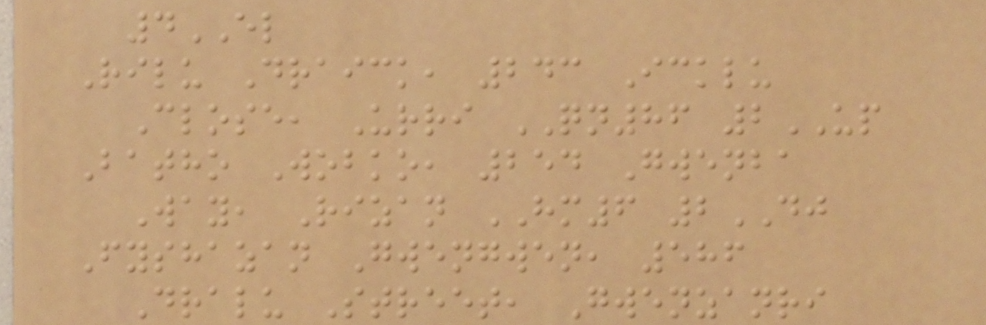4EL
Rilu Draick, 243 Icklu
Close, Urri QN86 2UP
Batho Wobko, 254 Gwenba
Way, Rizan HM6 2DJ
Fyshazan Gwengwen, 586
Dralu Street, Gwenzanri
